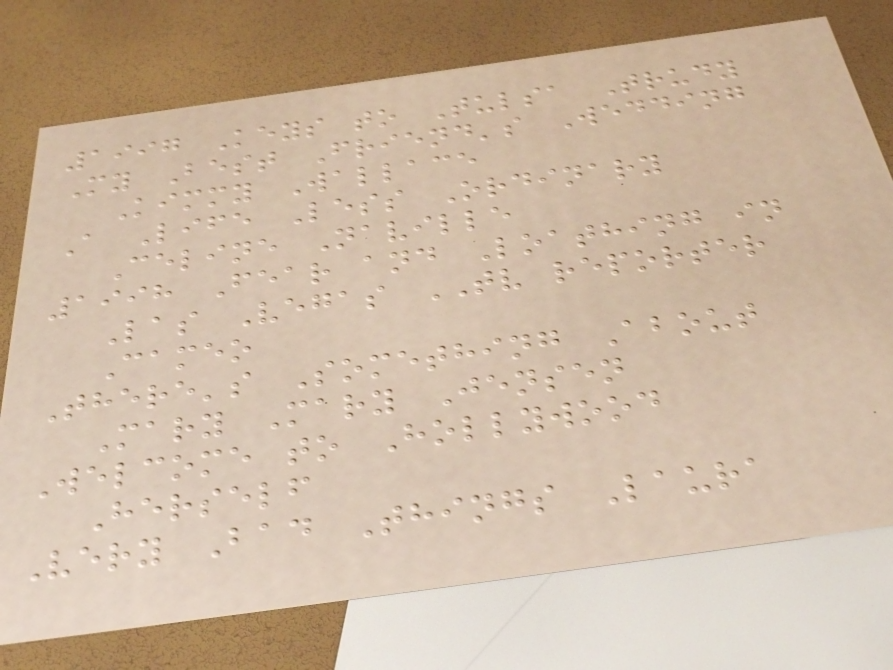1997 Keys to Tulsa Trudy
My Best Friend's Wedding
Kimmy Wallace
A Life Less Ordinary
Celine Naville
1998 Fear and Loathing in
Las Vegas TV reporter
Cameo
There's Something About
Mary Mary Jensen
Welcome to Hollywood
Herself
Very Bad Things Laura
